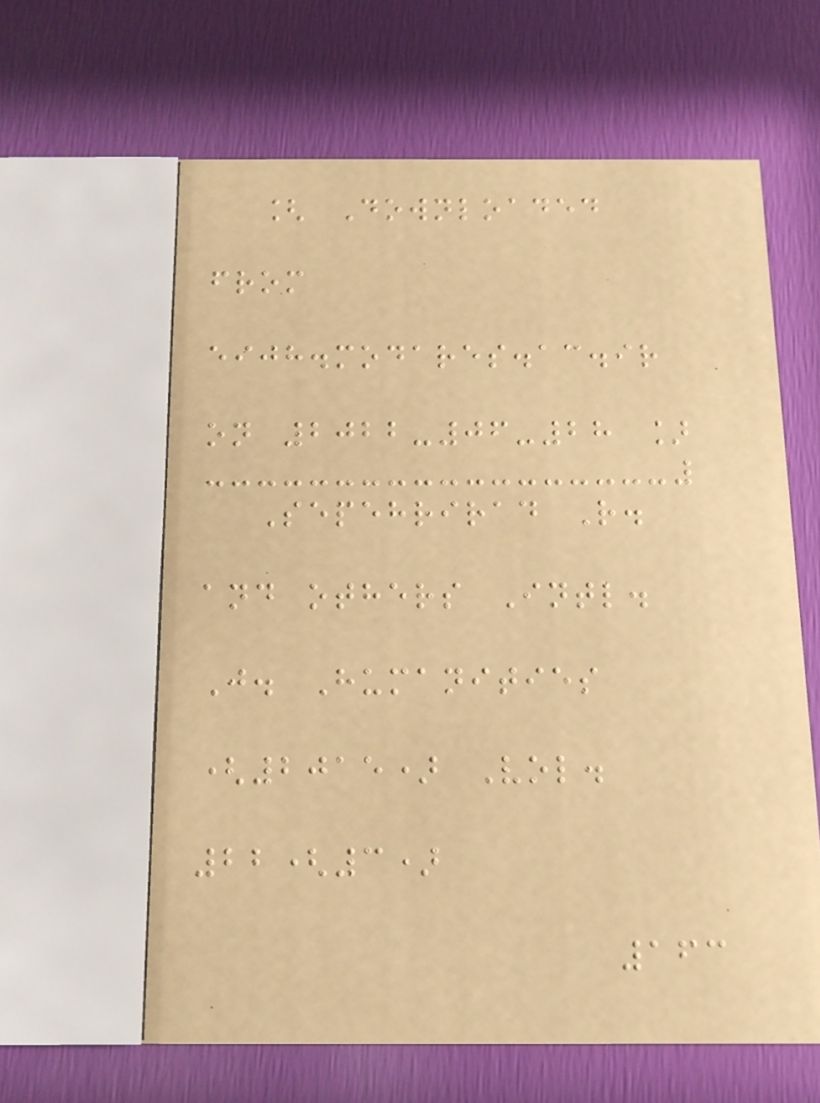[ Downloaded
from
eijh.modares.ac.ir
on 2022-06-28 ]
Sepehrirad R.
and others Intl.
J. Humanities
(2015) Vol.
22(3)
163
